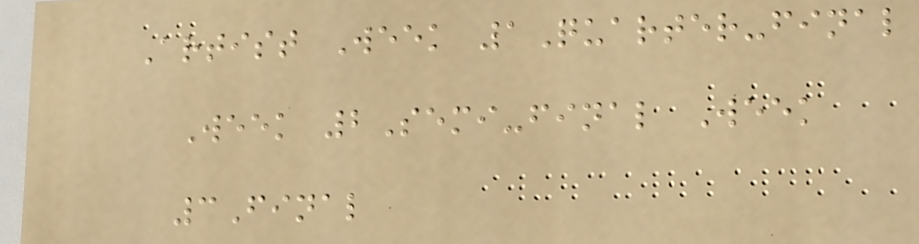Artist Week 1Quarter-final
Week 2Semi-final Week
3Final
